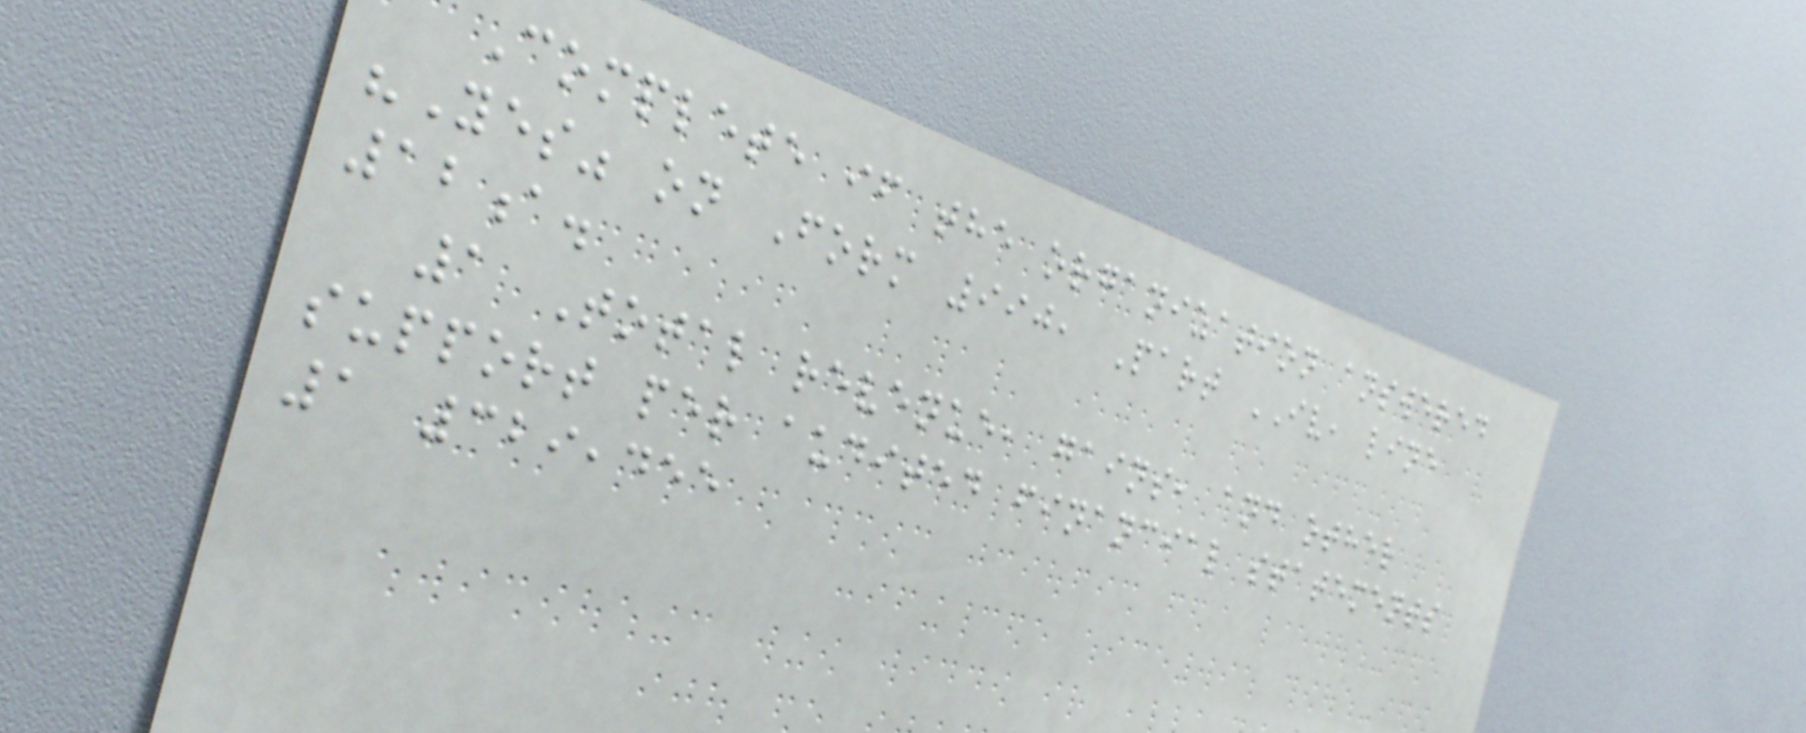Complete if the organization answered
"Yes" on Form 990, Part IV, line
12a.
1 Total revenue, gains, and other
support per audited financial statements
1 329,455
